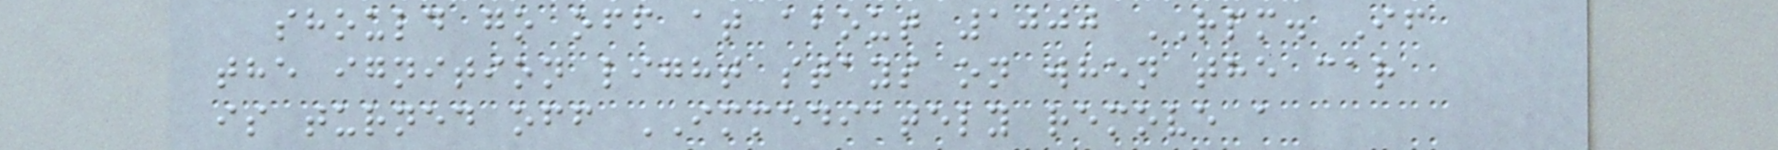should go off at about 1000 RPM. If
the ignition light stays on when the car
is turned off IMMEDIATELY remove a
